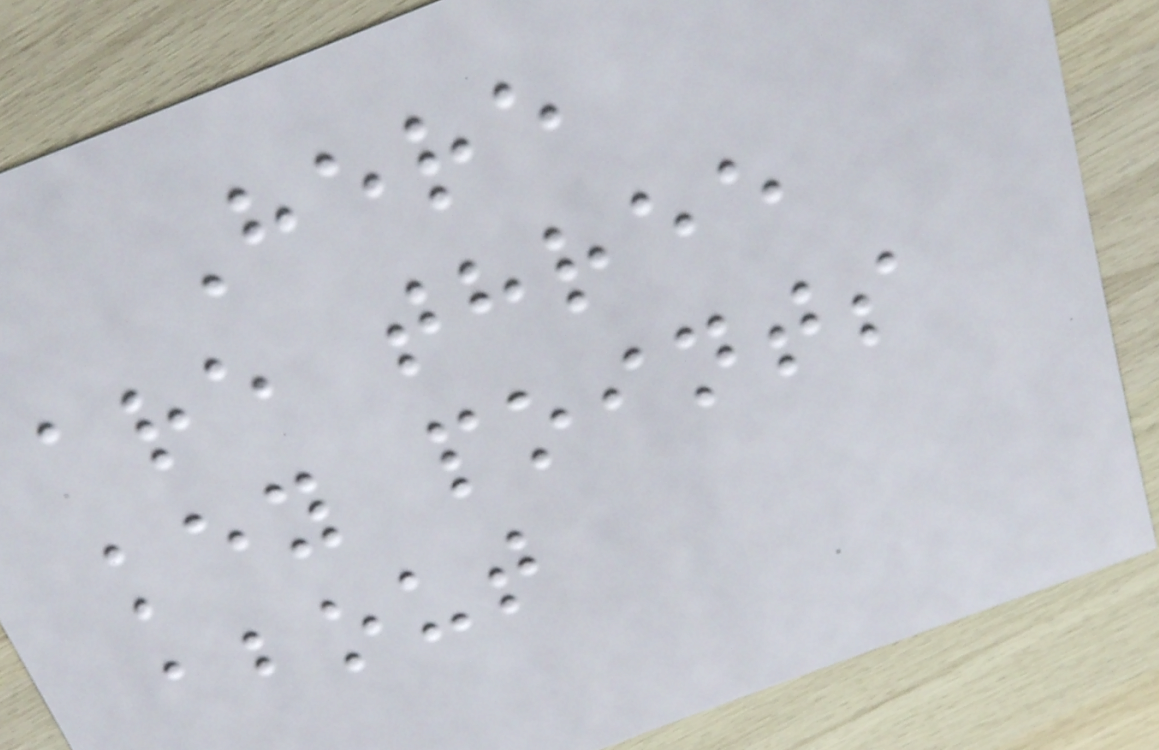Here
are three
key points
about
